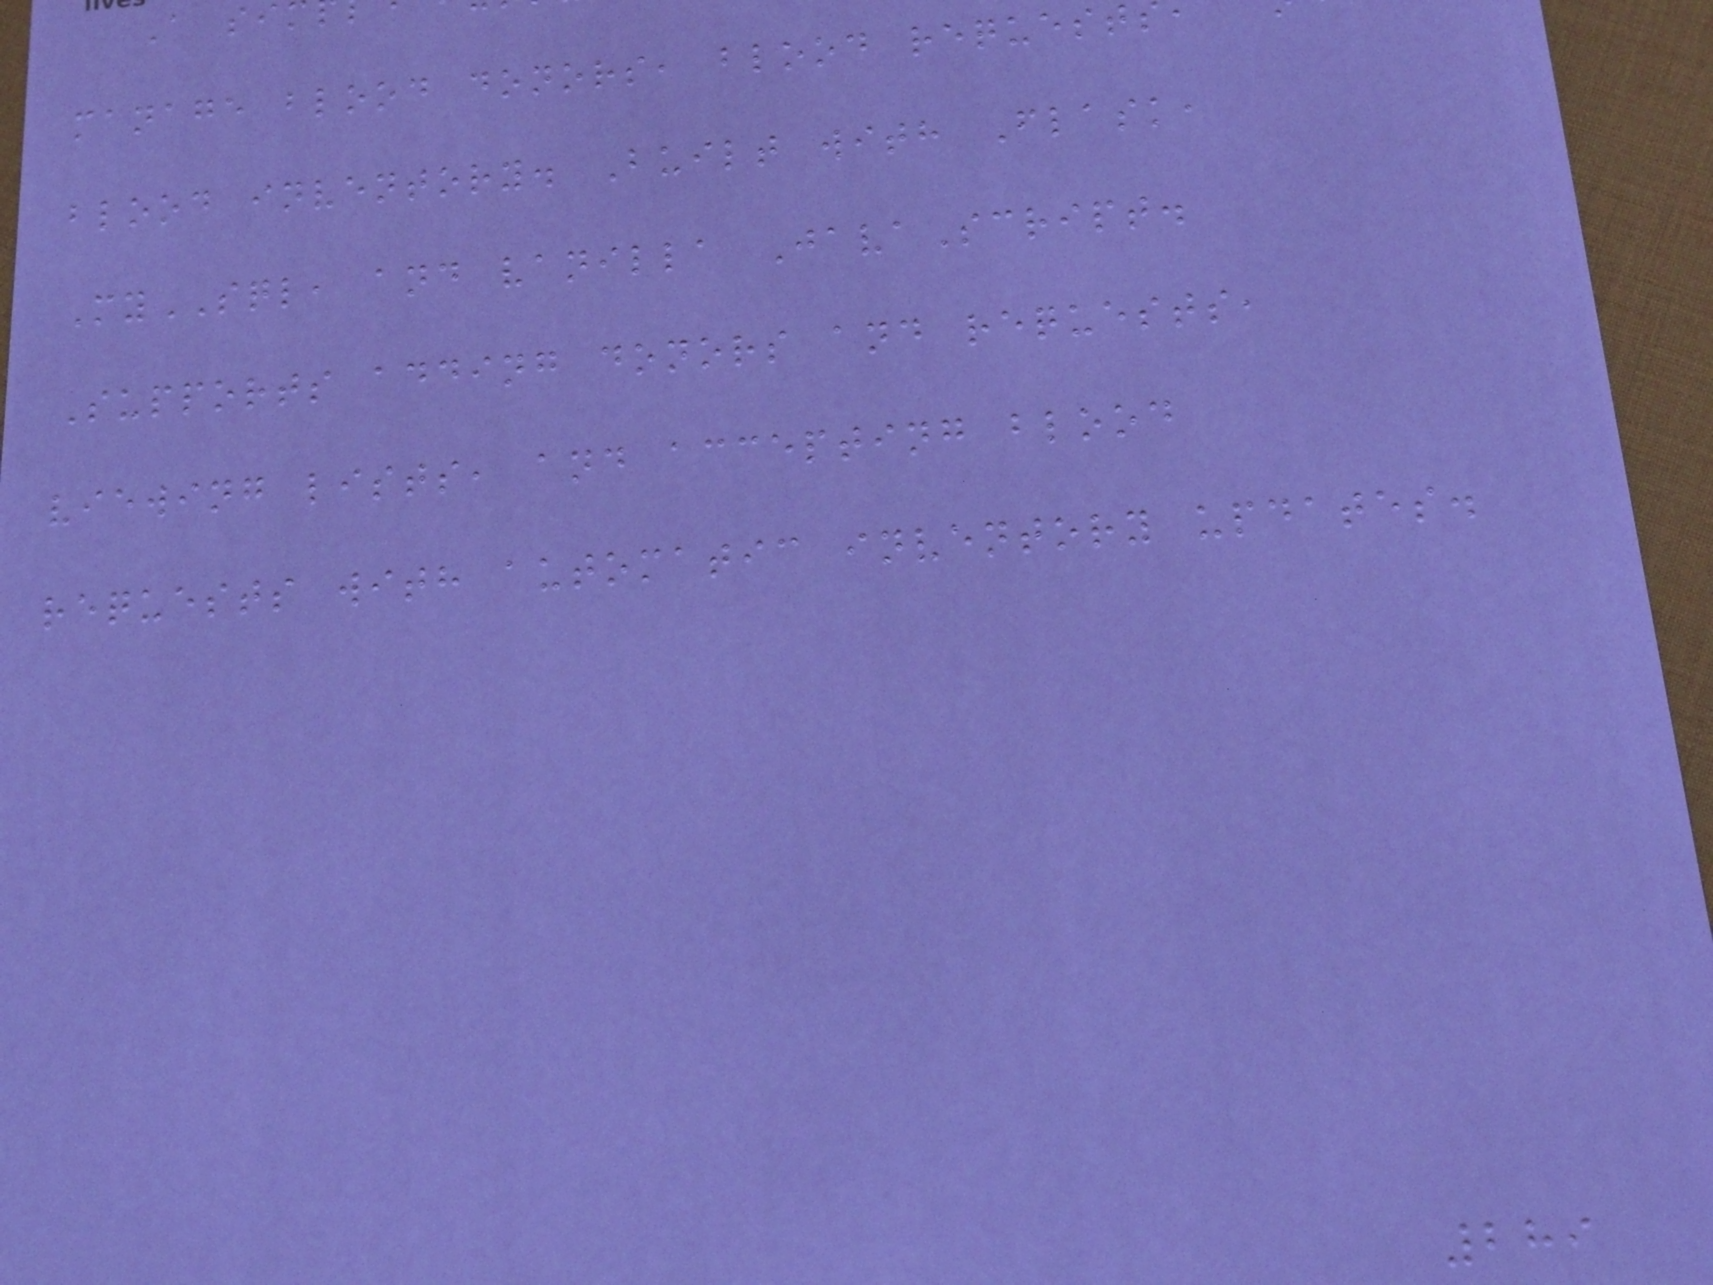manage blood donors, blood request
blood inventory. Built with Flask,
MySQL, and vanilla JavaScript.
Supports adding donors and requests,
viewing lists, and accepting blood
requests with automatic inventory updates.
289
